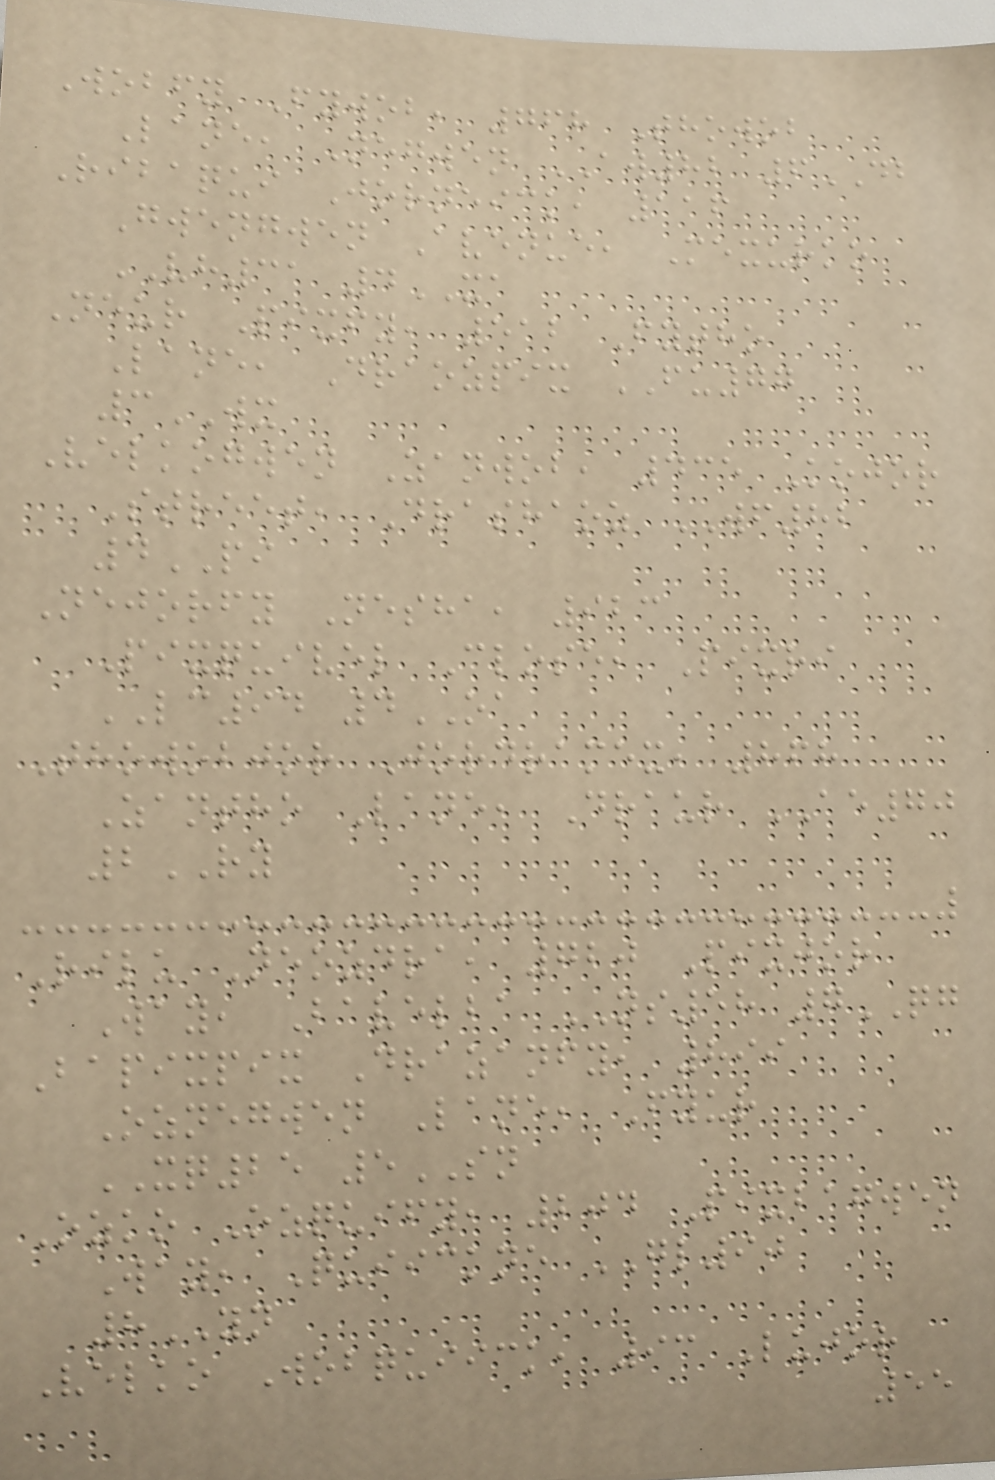Wobfy Fywob, 768 Thowob
Lane, Negwen AW82 6DB
Ribaqui Jorneick, 116
Gwengwen Avenue, Mexurko
VH31 4XA
Neur Pixfy, 512 Fytho
Lane, Draozpix FU77
3WX
Velkogwen Zanwob, 435 Kojor
Street, Drashaoz WF82
4PI
Nejorfy Nesha, 923
Pixquivel Close, Pixri
LC94 4OA
Thowobjor Jordramex, 868
Zantho Lane, Draur AE70
2RY
Rilu Neozdra, 720 Pixjor
Way, Bavelba NS58 7QG
Bapixpix Drazanfy, 899
Oznegwen Lane, Fyur
XQ25 5SN
Ozko Ozquify, 204 Pixbagwen
Way, Quiickne GL90
8YN
Velko Wobquiick, 93 Lujor
55
